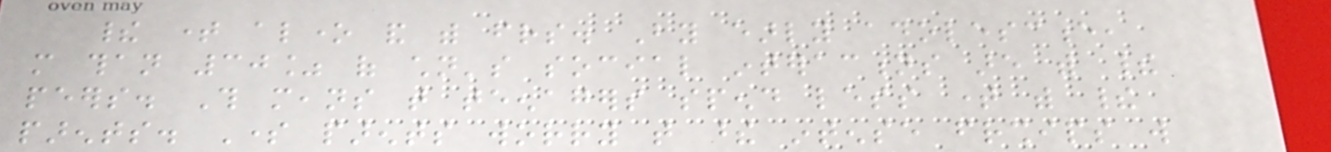their time alone and with friends. By early adolescence,
more than 30% of children's social interactions are with their
peers. This means that teenagers spend less time with their
parents. Some parents worry that these intense friendships will
